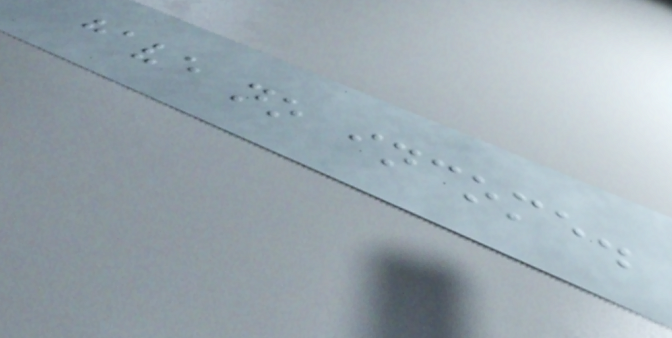have no income.
